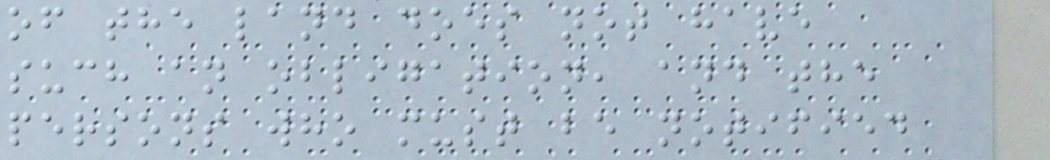of the land does not have
such an obligation, and the
persons who must be notified
